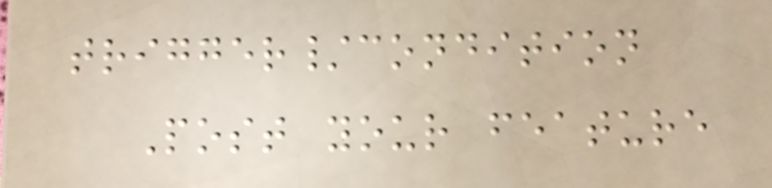trigger/condition
Post your feature
